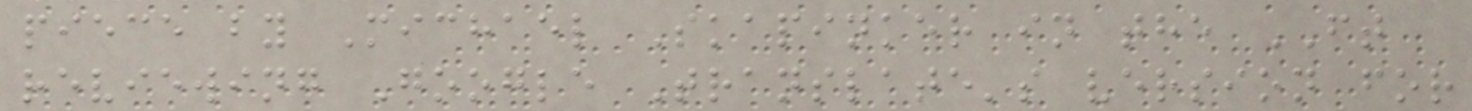piece by Michael Skapinker in the FT
reviewing Google Translate's version for
